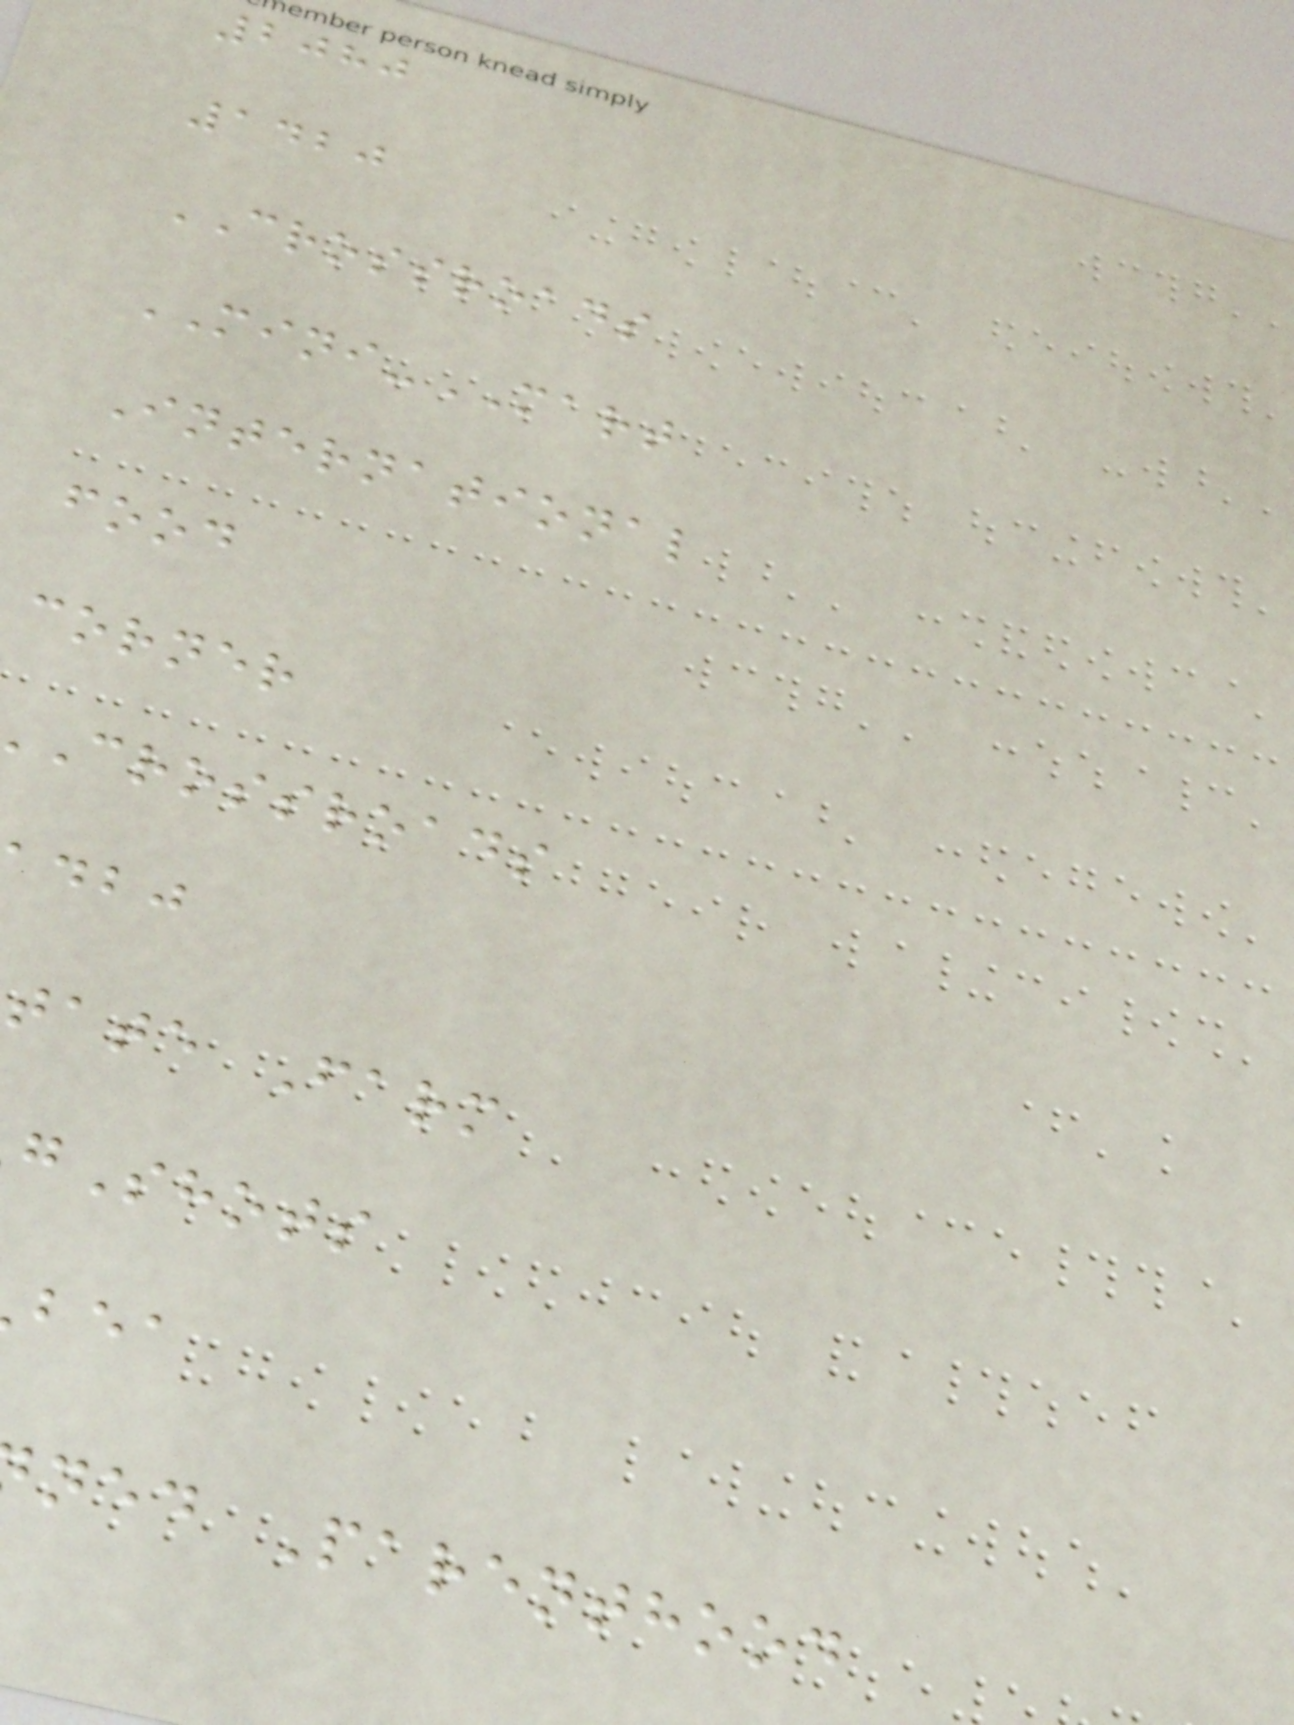2080
1420
CROSSROADS
MINI-MART
International
food
corner
crossroads
tate Farm
gShots
ned Parenthood
